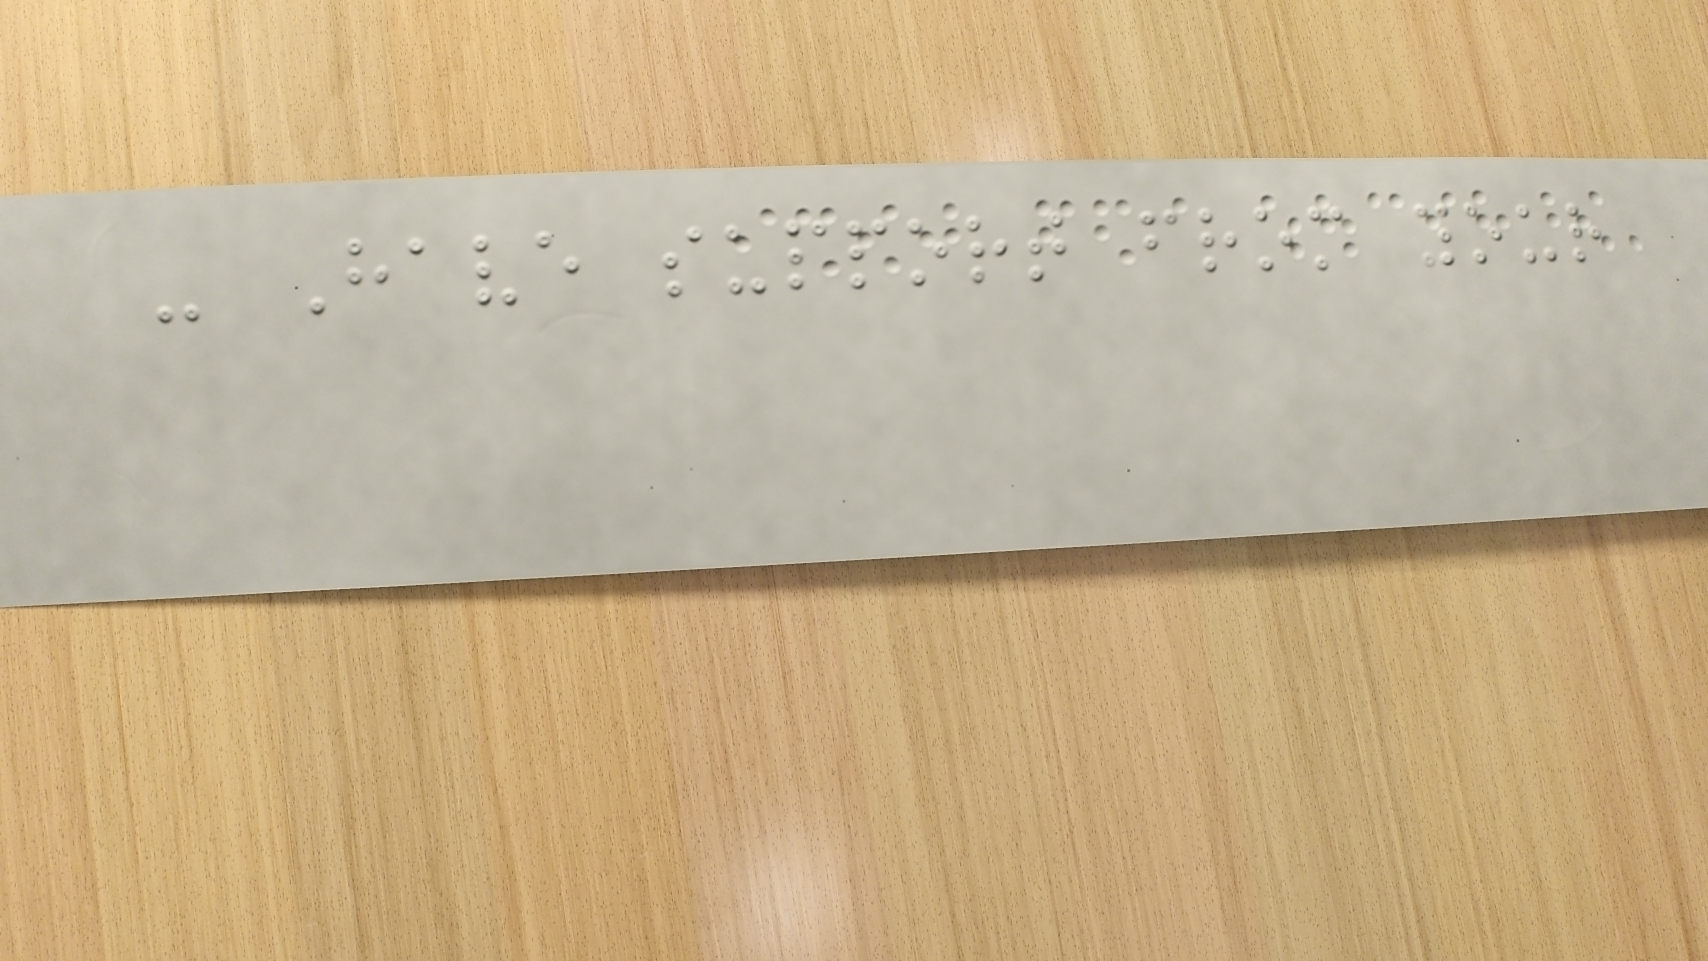- Have support from your
